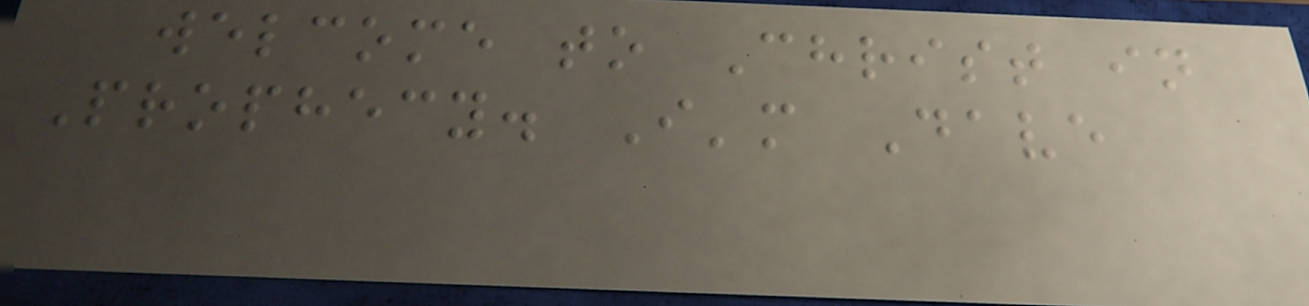welcome to Christ in
Prophecy. I'm Dave
